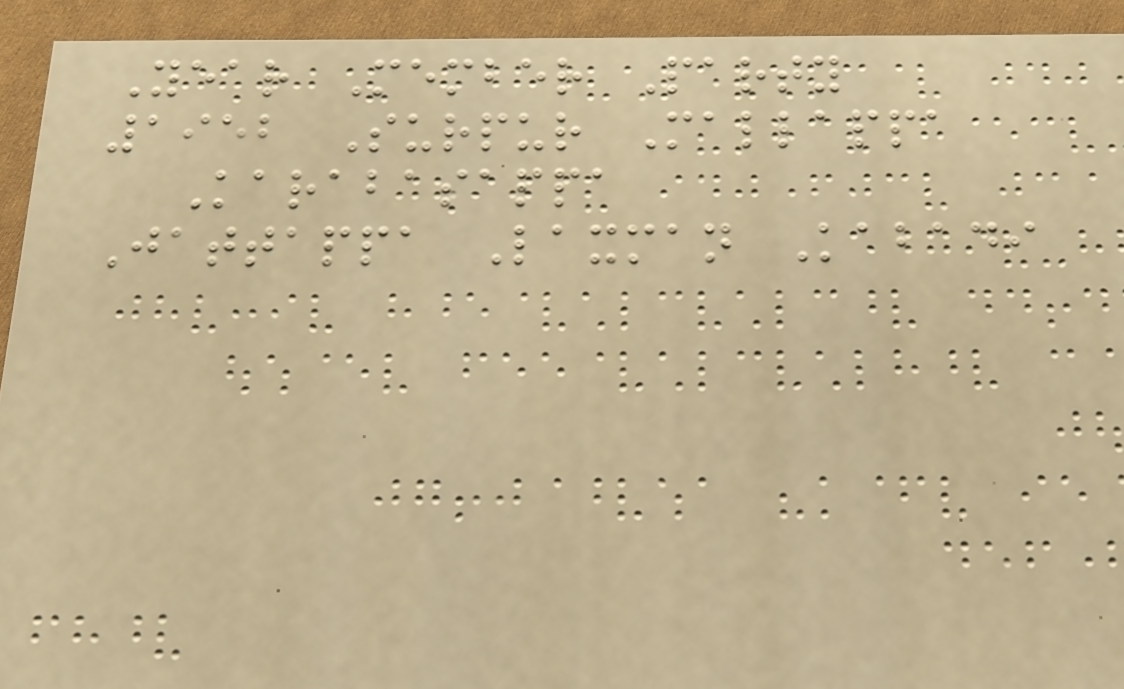Year Member Party
1952 Surpur Mallappa
Karabasappa
Jattappa Laxman Kabadi
